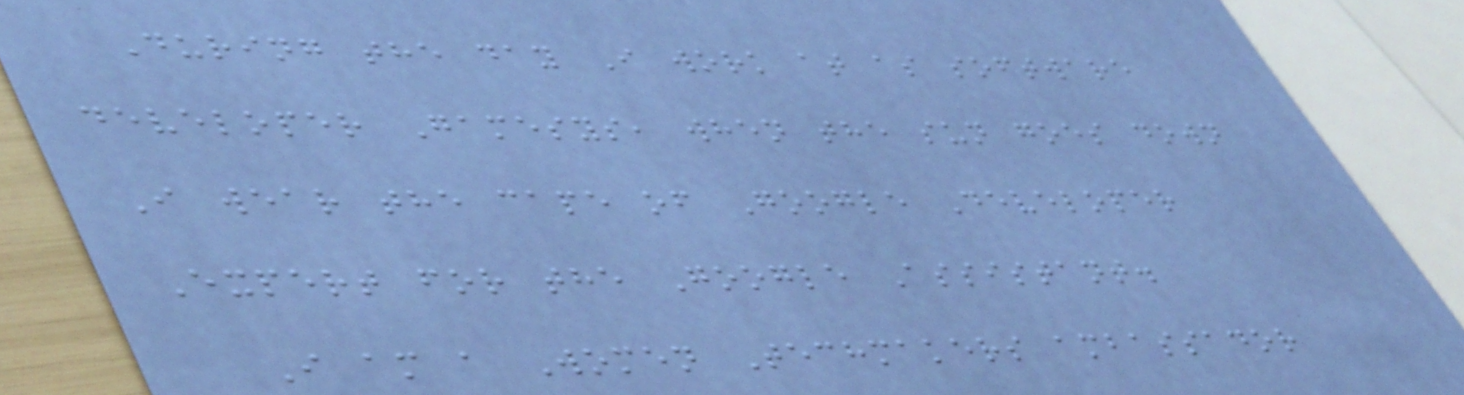During the day I work at as software
developer Gamesys, when the sun goes down
I wear the cape of Google Developer
Expert for the Google Assistant.
I am a Women Techmakers ambassador
